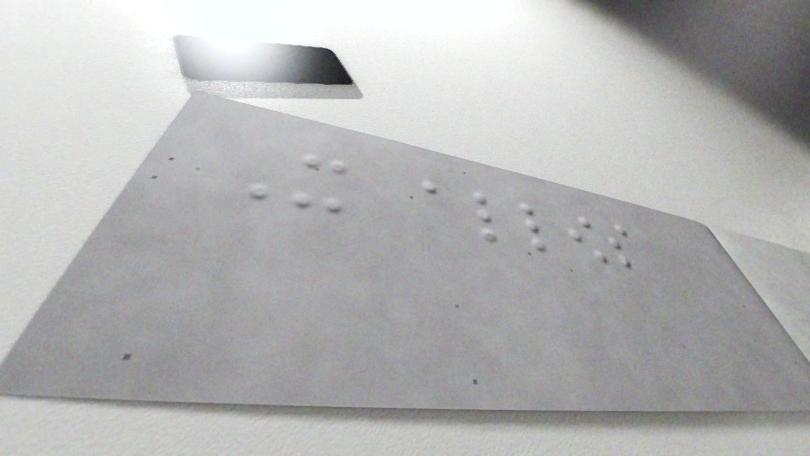It allows
